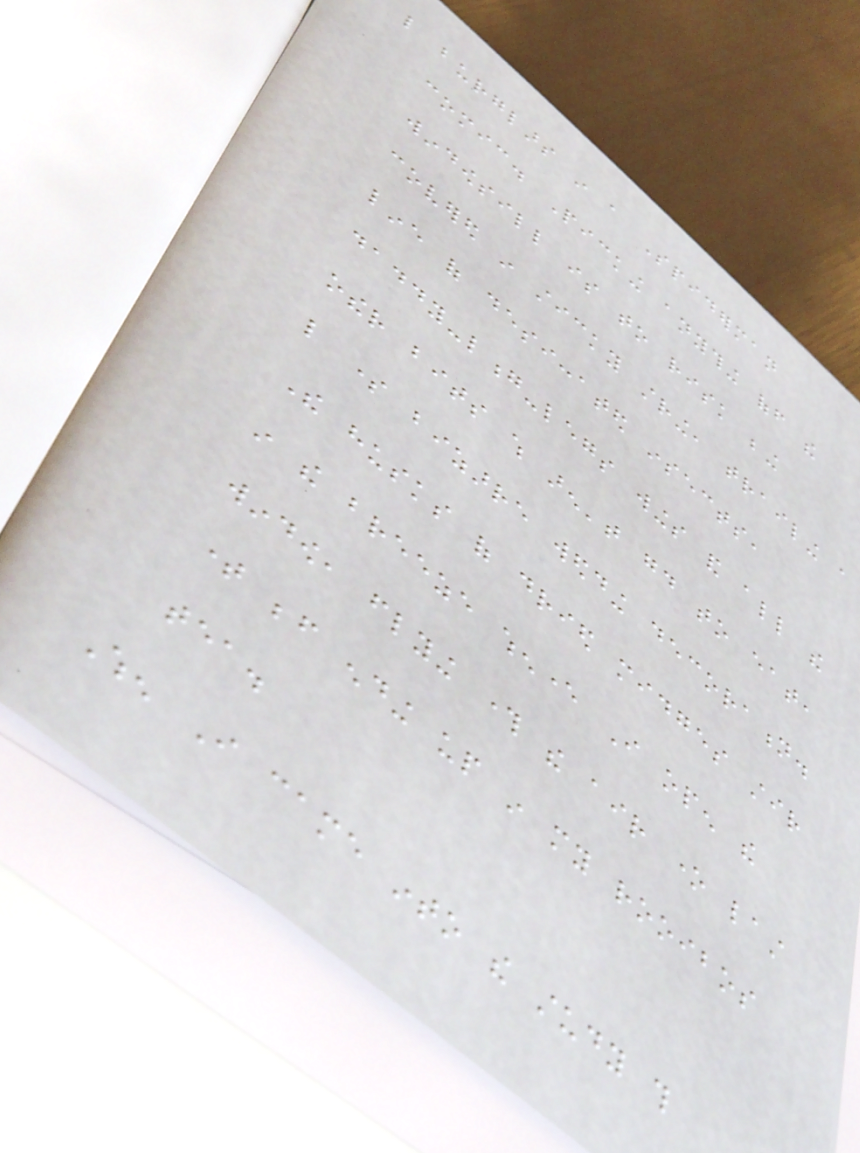like burglars in a Spiderman
comic. Picking anything off the
windowsill is to risk being
covered in sticky string, trailing a
line of desiccated insects,
daddy-long-legs wings and all the
other bits which aren't good to eat,
like some bizarre wedding decoration.
The husks of dried midges stir
in the breeze whenever I open the
window, flying through the air one last
time before ending up in my rooibos
tea.
When I came into the study this
